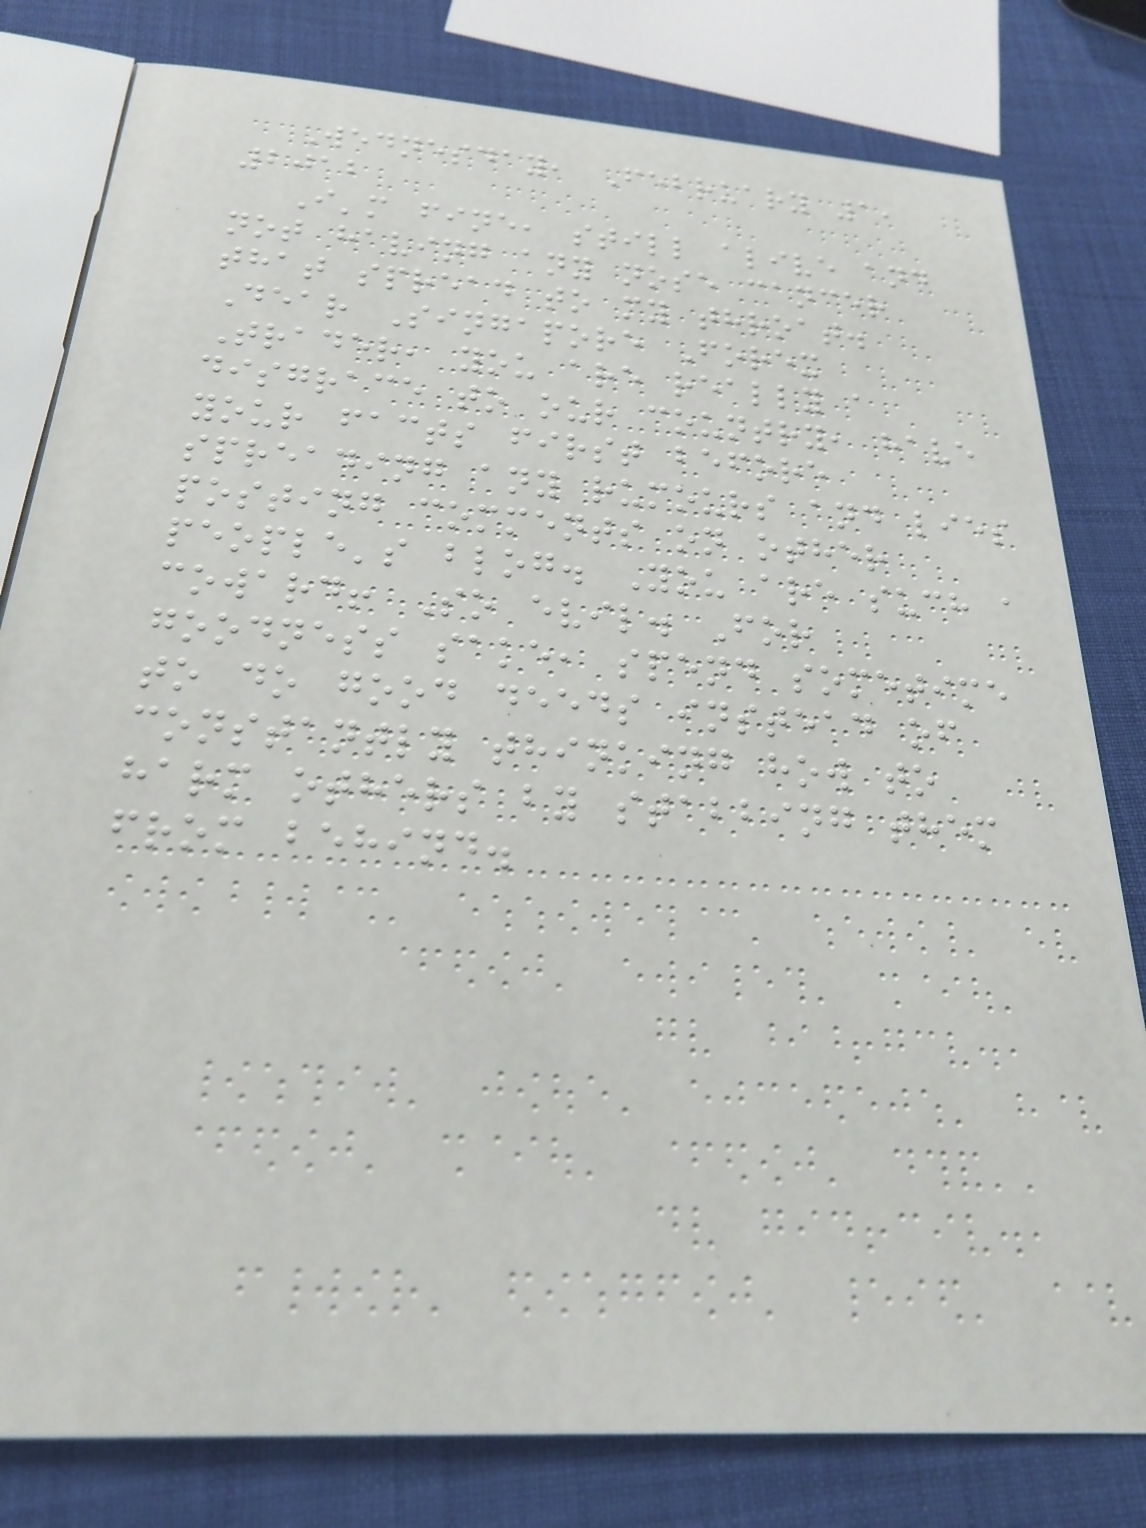Wednesday, February 1,
2012
I'm fine, still alive and
not having any nose cancer
that spread to my throat.
Dear Singapore Forex
Trader, you are really a
disgrace to our country, have
your facts first before
spreading any rumours and lies
posting comments on other
people's blog. You are such a
coward! So evil. For
goodness sake, spend sometime
to do good deeds instead of
constantly thinking how to
harm others by stabbing them
from behind.
